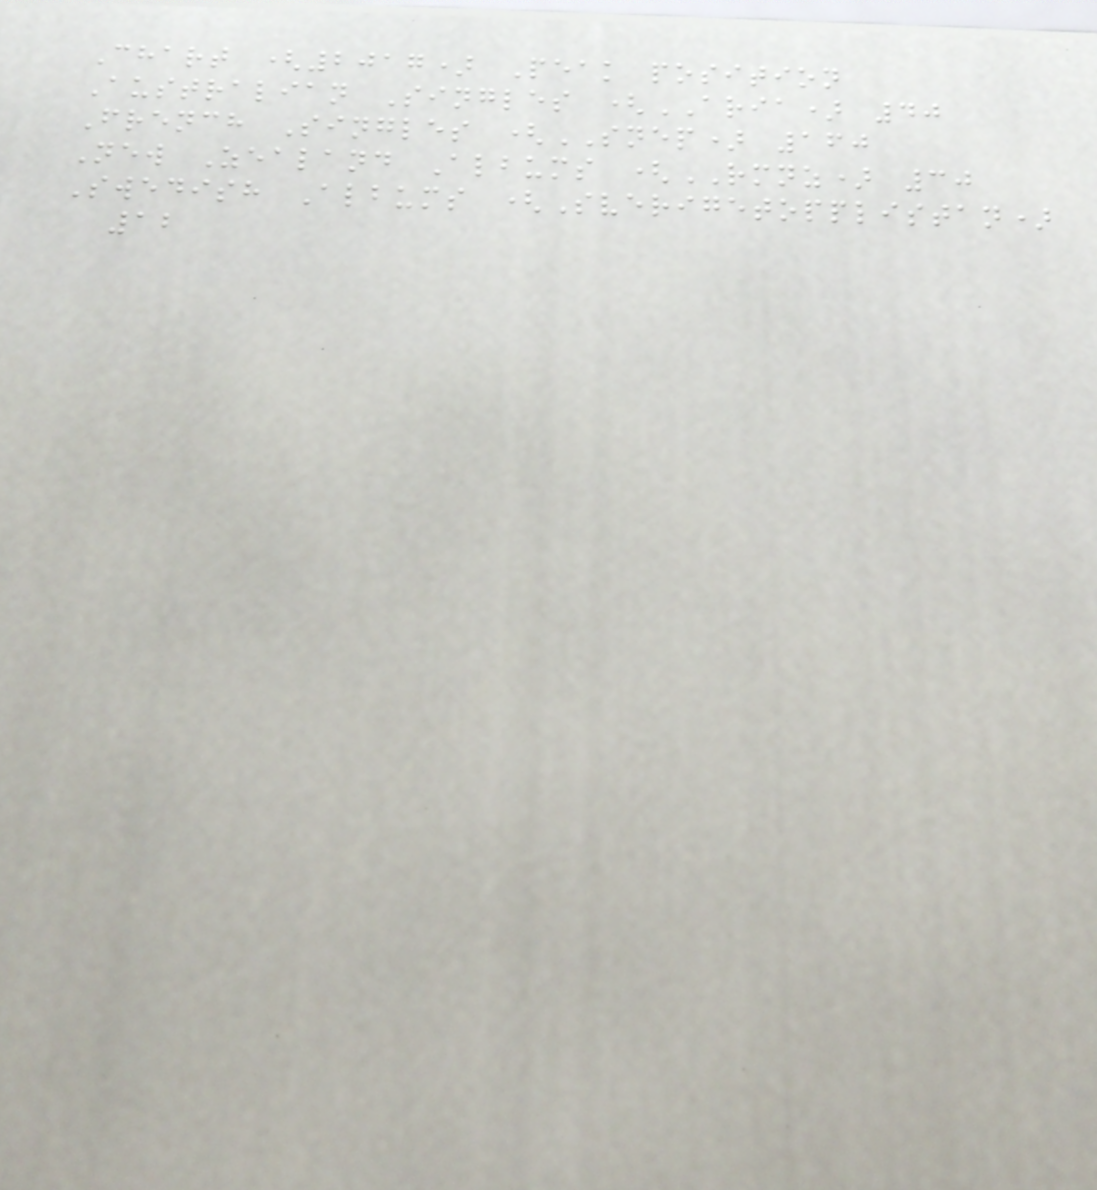Chart (2017) Peak position
Australian Singles (ARIA) 40
French Singles (SNEP) 160
New Zealand Albums (RMNZ) 30
Swedish Albums (Sverigetopplistan)
12
